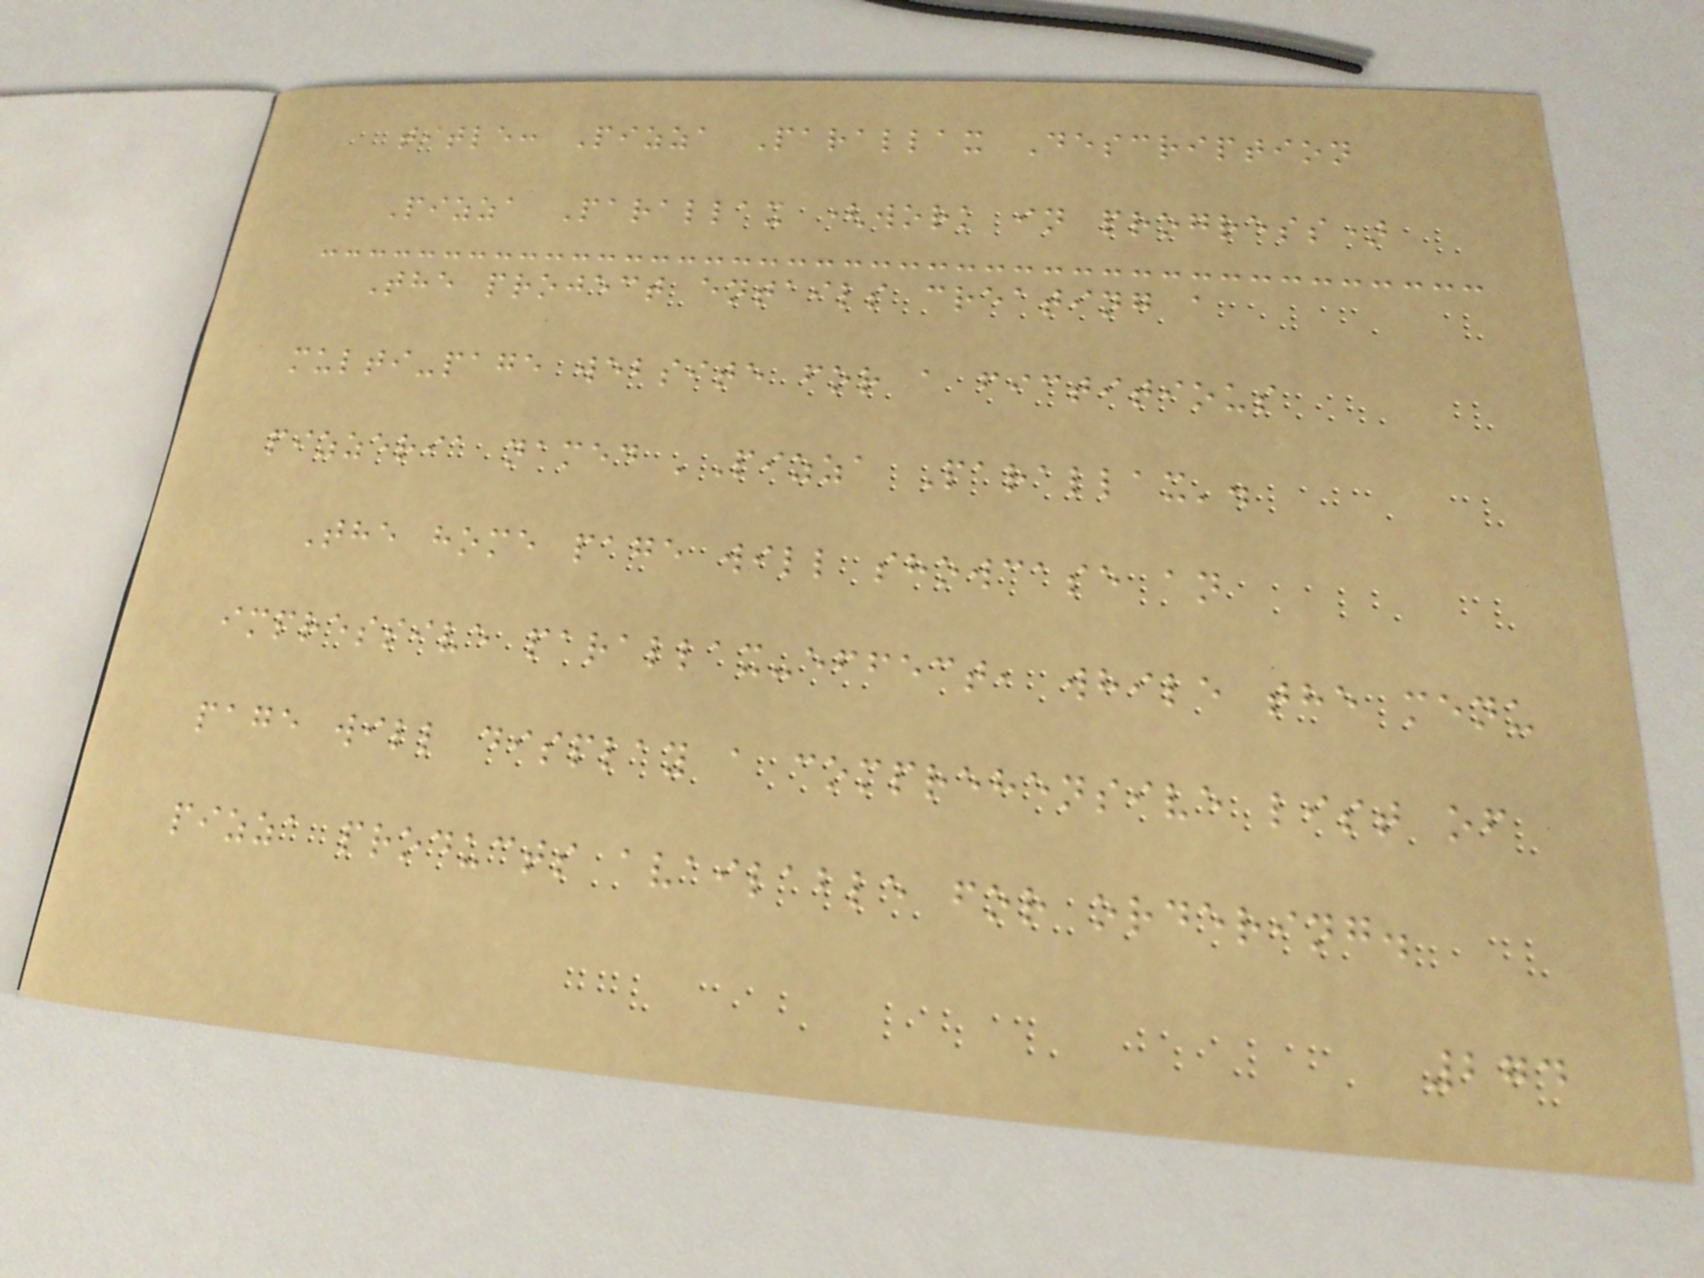title: Pizza Parallax Description
Pizza Parallax (work in progress)
The project entails creating a
multi-page website for a fictitious
pizzeria named 'Pizza Parallax'.
The home page will showcase an
impressive parallax-effect, while the menu
page will display a comprehensive list of
pizza products available for ordering.
274
